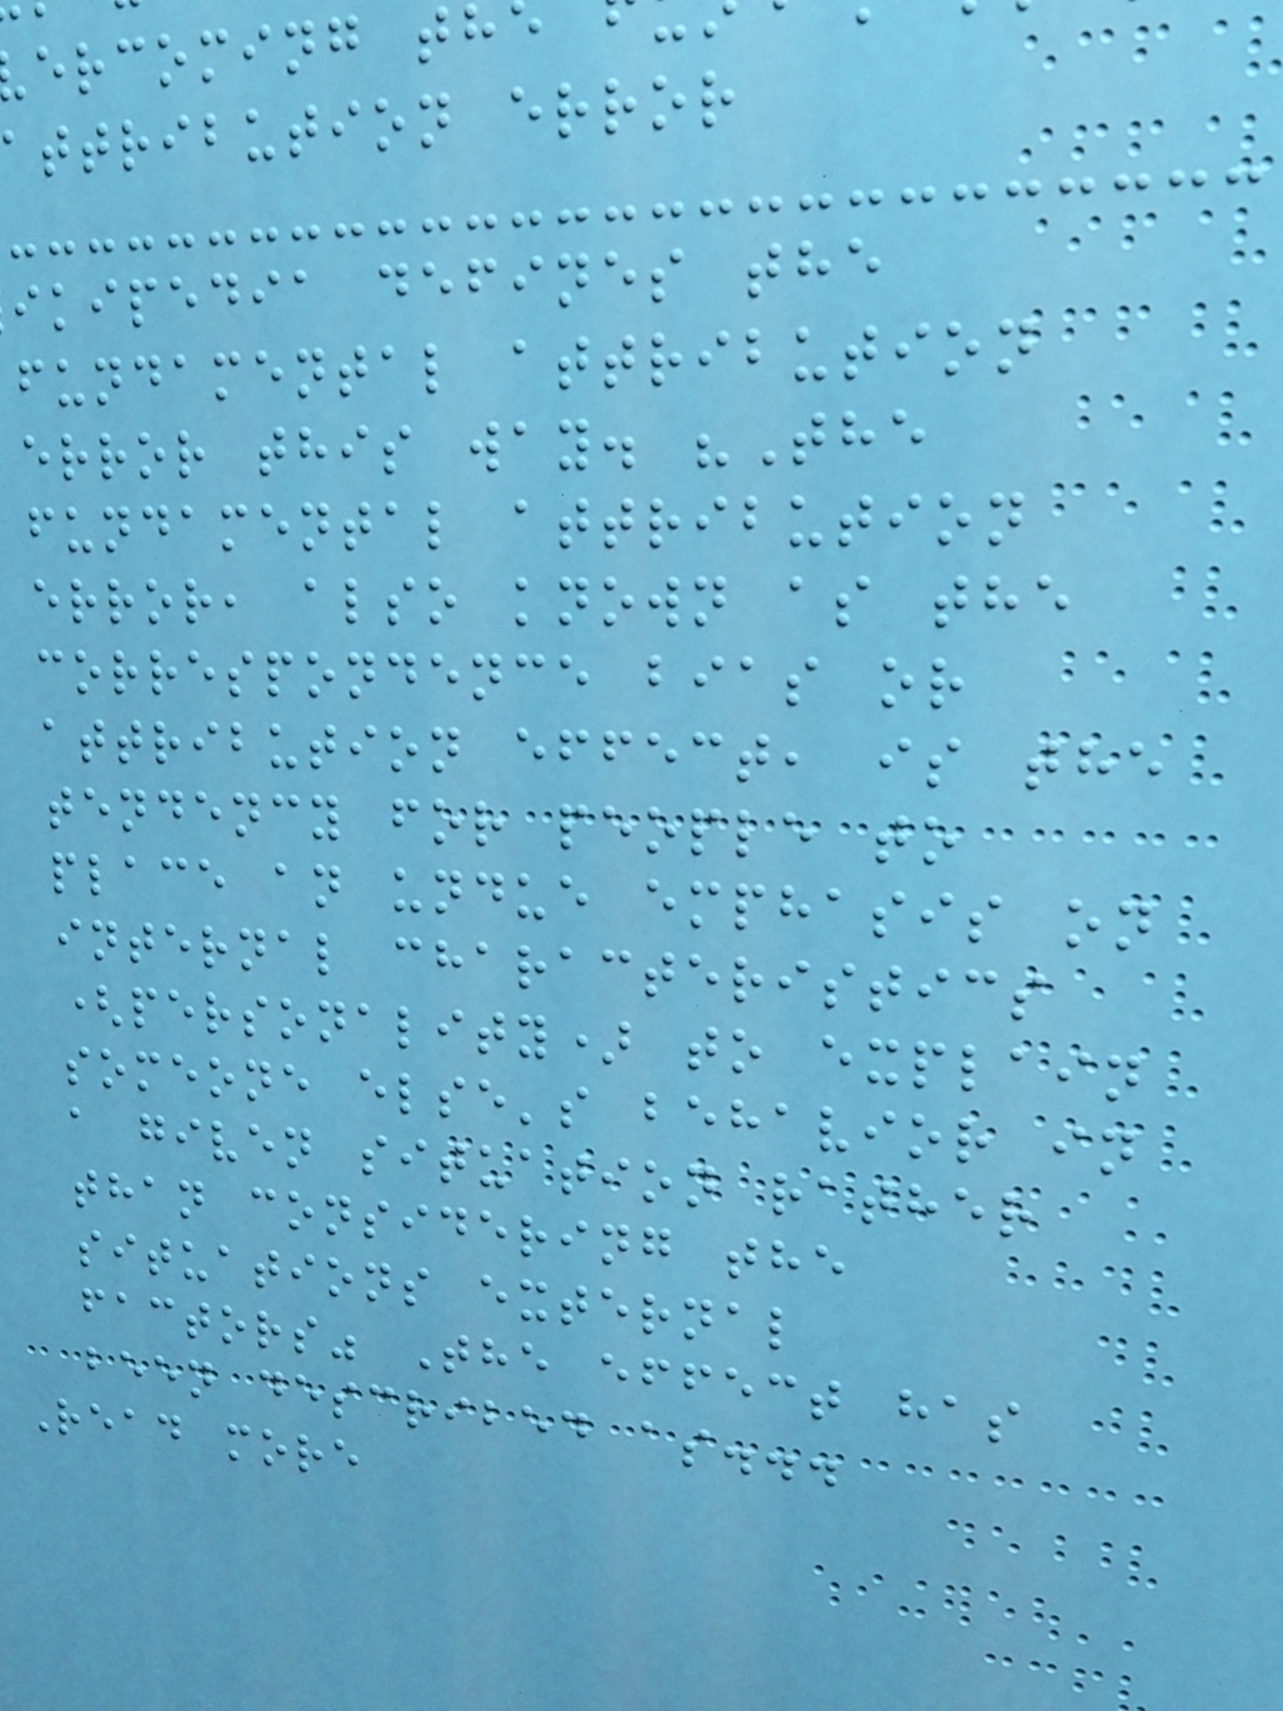ercoming th
attribution error
ikipedia defines the
fundamental attribution
error this way. "The
fundamental attribution
error, also known as the
correspondence bias or
attribution effect, is the
tendency for people to
place an undue emphasis on
internal characteristics
(personality) to explain
someone else's behavior in
a given situation rather
than considering the
situations external
factors" The effect has
been described as...
Read more
